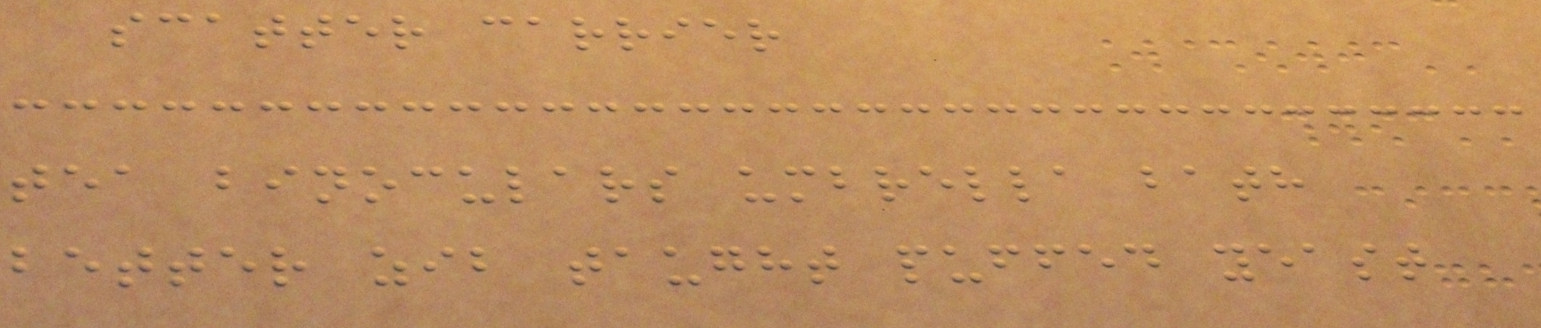scatter carrier
tea binoculars umbrella bath
better zib taught puffed yeast
